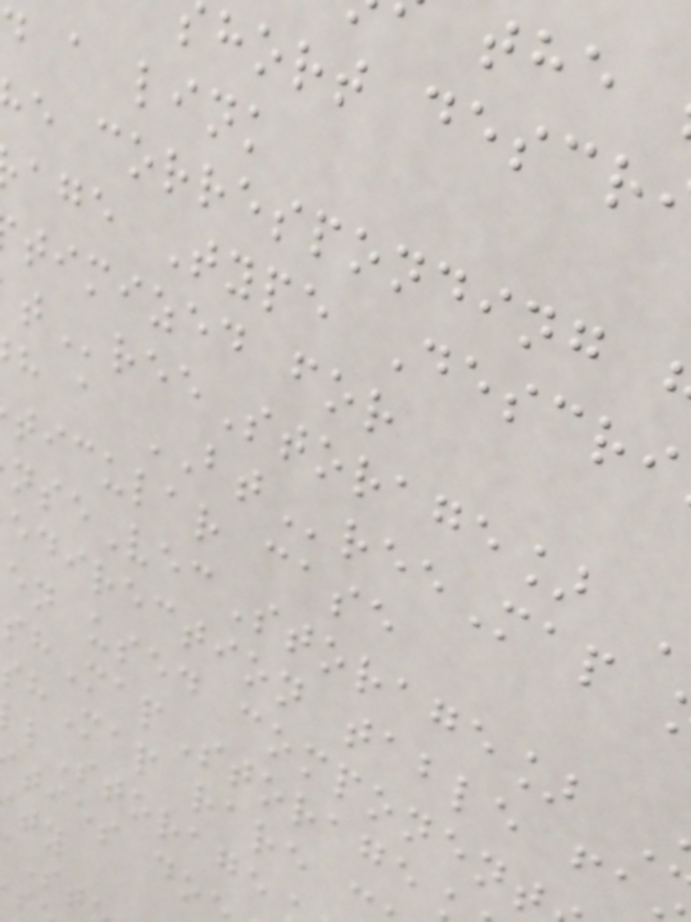hort descr
d a link
e corresponding
age Type Descri
timized for
reeStorage]
h a BTreeMap
ticular case
nseVecStorage]
edirection table fa
en used component
shMap rare
ties do
